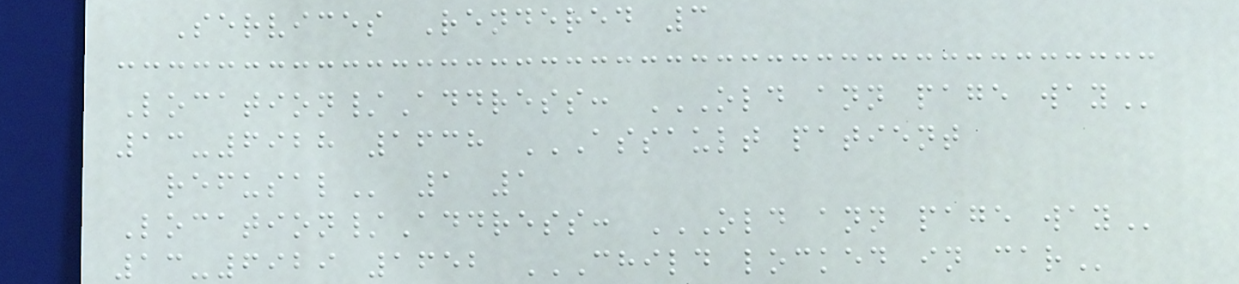Services Rendered 3
Location/Address: OLD ANN PAGE WAY
13-6928 1638 ASSAULT PATIENT
REFUSAL 1 1
Location/Address: OLD ANN PAGE WAY
13-6929 1652 CHILD LOCKED IN CAR
